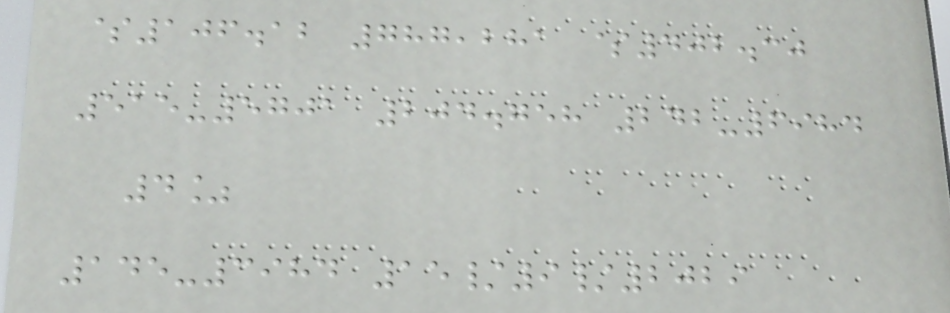$106.12 787,281 $402.30
515-5701 204.758 242-6984
4%
145-3984 15/9/2029
